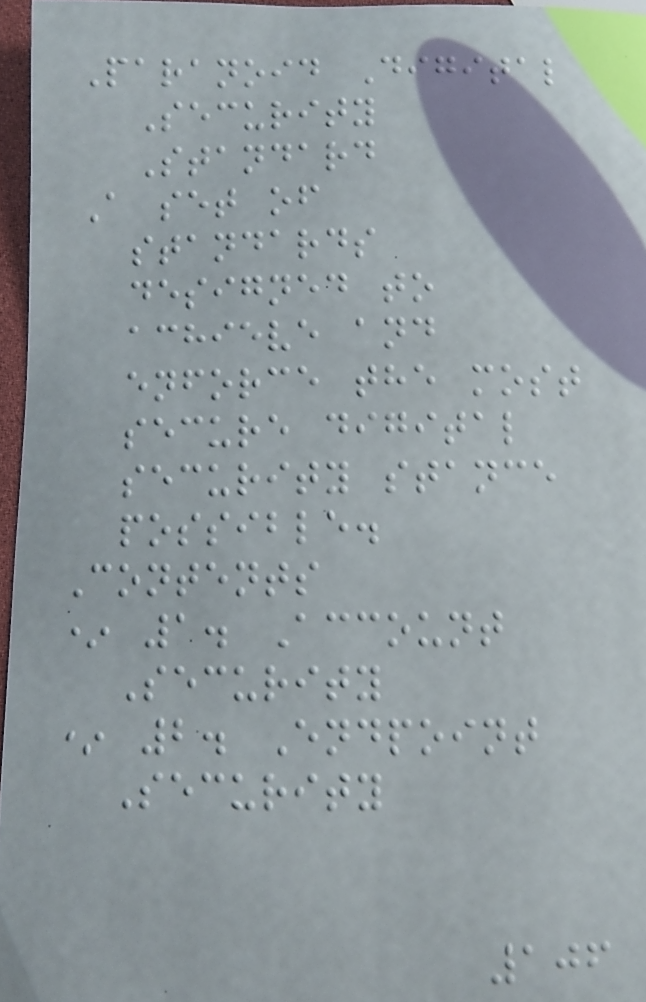Paranoid Digital
Security
Standard
A set of
standards
designed to
achieve and
enforce the most
secure digital
security stance
possible.
Contents
* 1. Account
Security
* 2. Endpoint
Security
106
